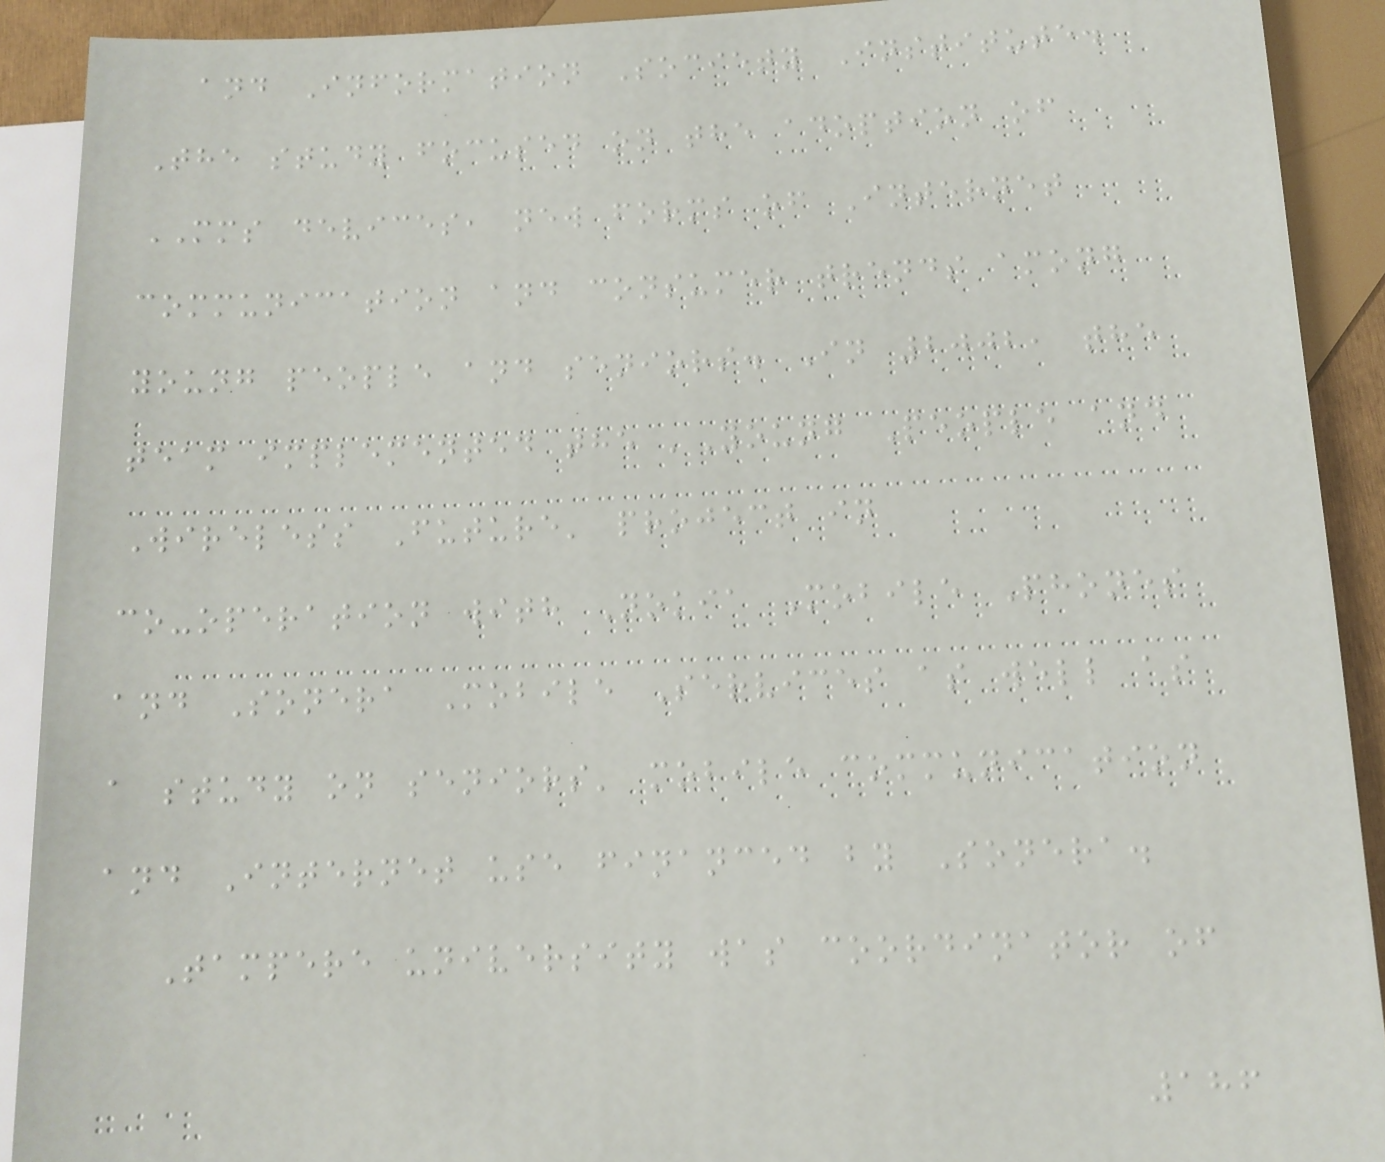and Information Society Institute.
The study focused on the adoption of
MMS devices, new forms of Internet
communication and consumer trends among
young people and seniors. In 2002, the
team implemented the 'Young People and
Wireless Future' project in
co-operation with Nokia Mobile Phones
and Sonera Mobile Services as well as
a study on seniors' mobile communication
and Internet use financed by Sonera.
Tampere university was coordinator of
186
